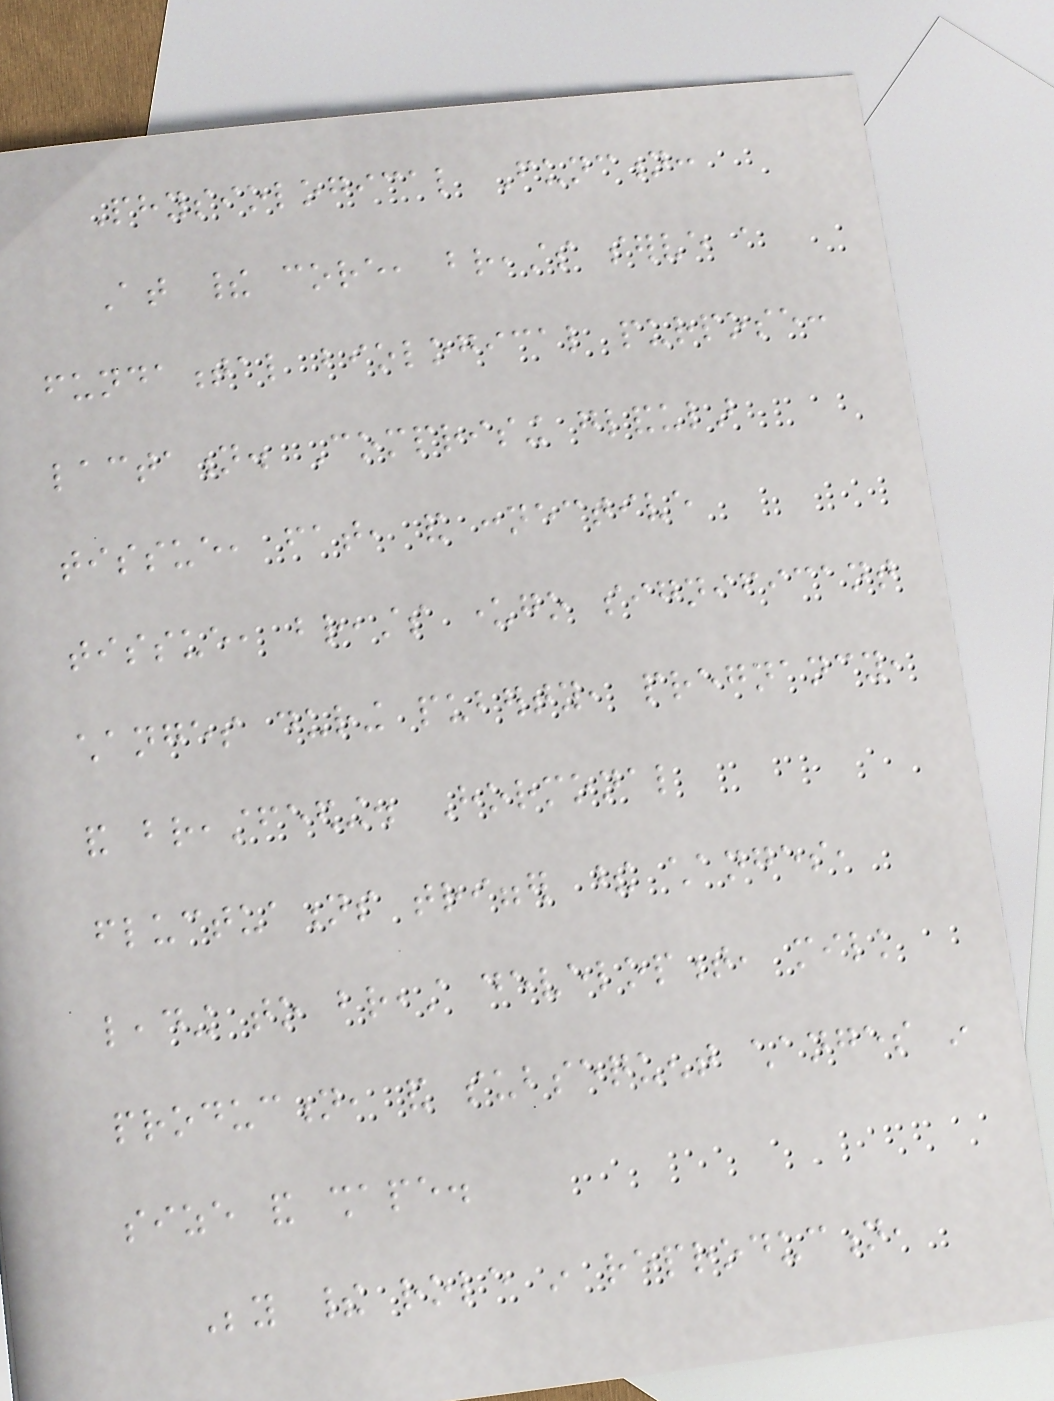Physiological Function:
At their core, breasts serve a
fundamental biological purpose:
lactation. Comprising glandular
tissue, fat, and connective
tissue, breasts undergo significant
changes during puberty, pregnancy,
and breastfeeding. Hormonal
fluctuations trigger these changes,
leading to breast development, milk
production, and subsequent changes in
size and shape.
Beyond their role in reproduction,
